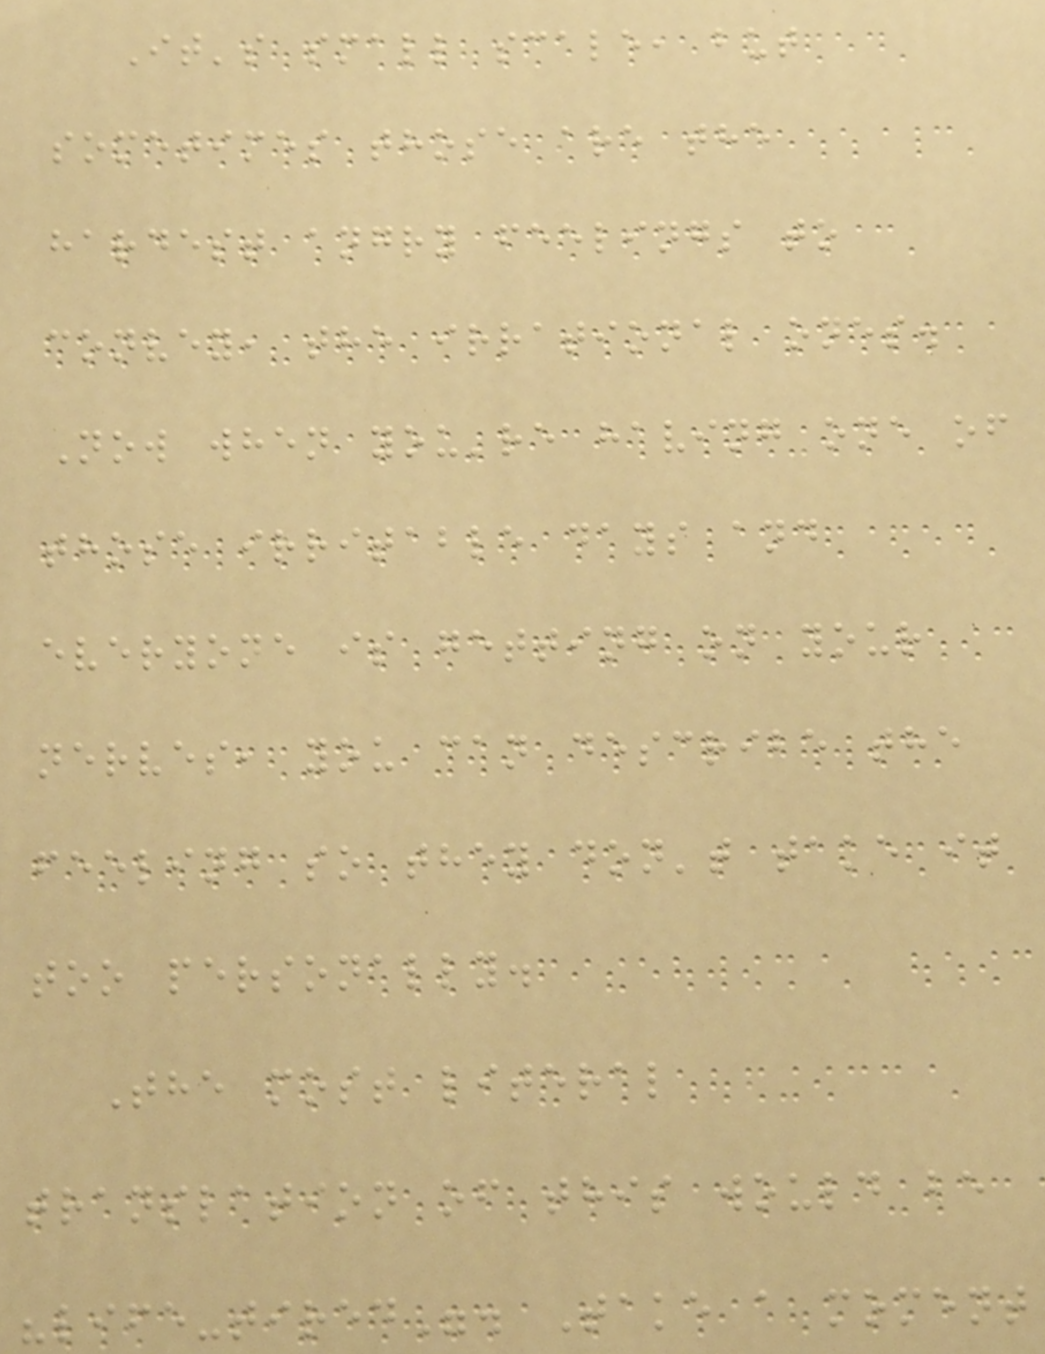It's small scale, but
sometimes those are the
hardest angry feelings to
convey, the irrational ones.
Now when you're having one of
those irritable days and
everyone is getting on your
nerves, you can describe the
feeling so they don't take it
too personally.
The most literal
translation of this would be
"life-tired". Take a moment
